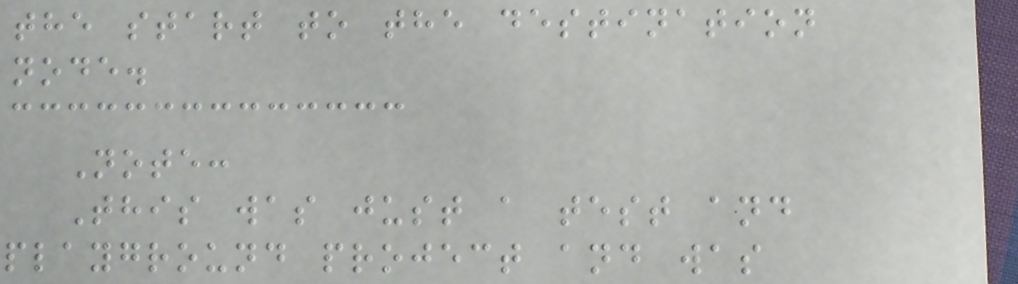the start to the destination
node.
Note:
This was just a test and
playground project and was
